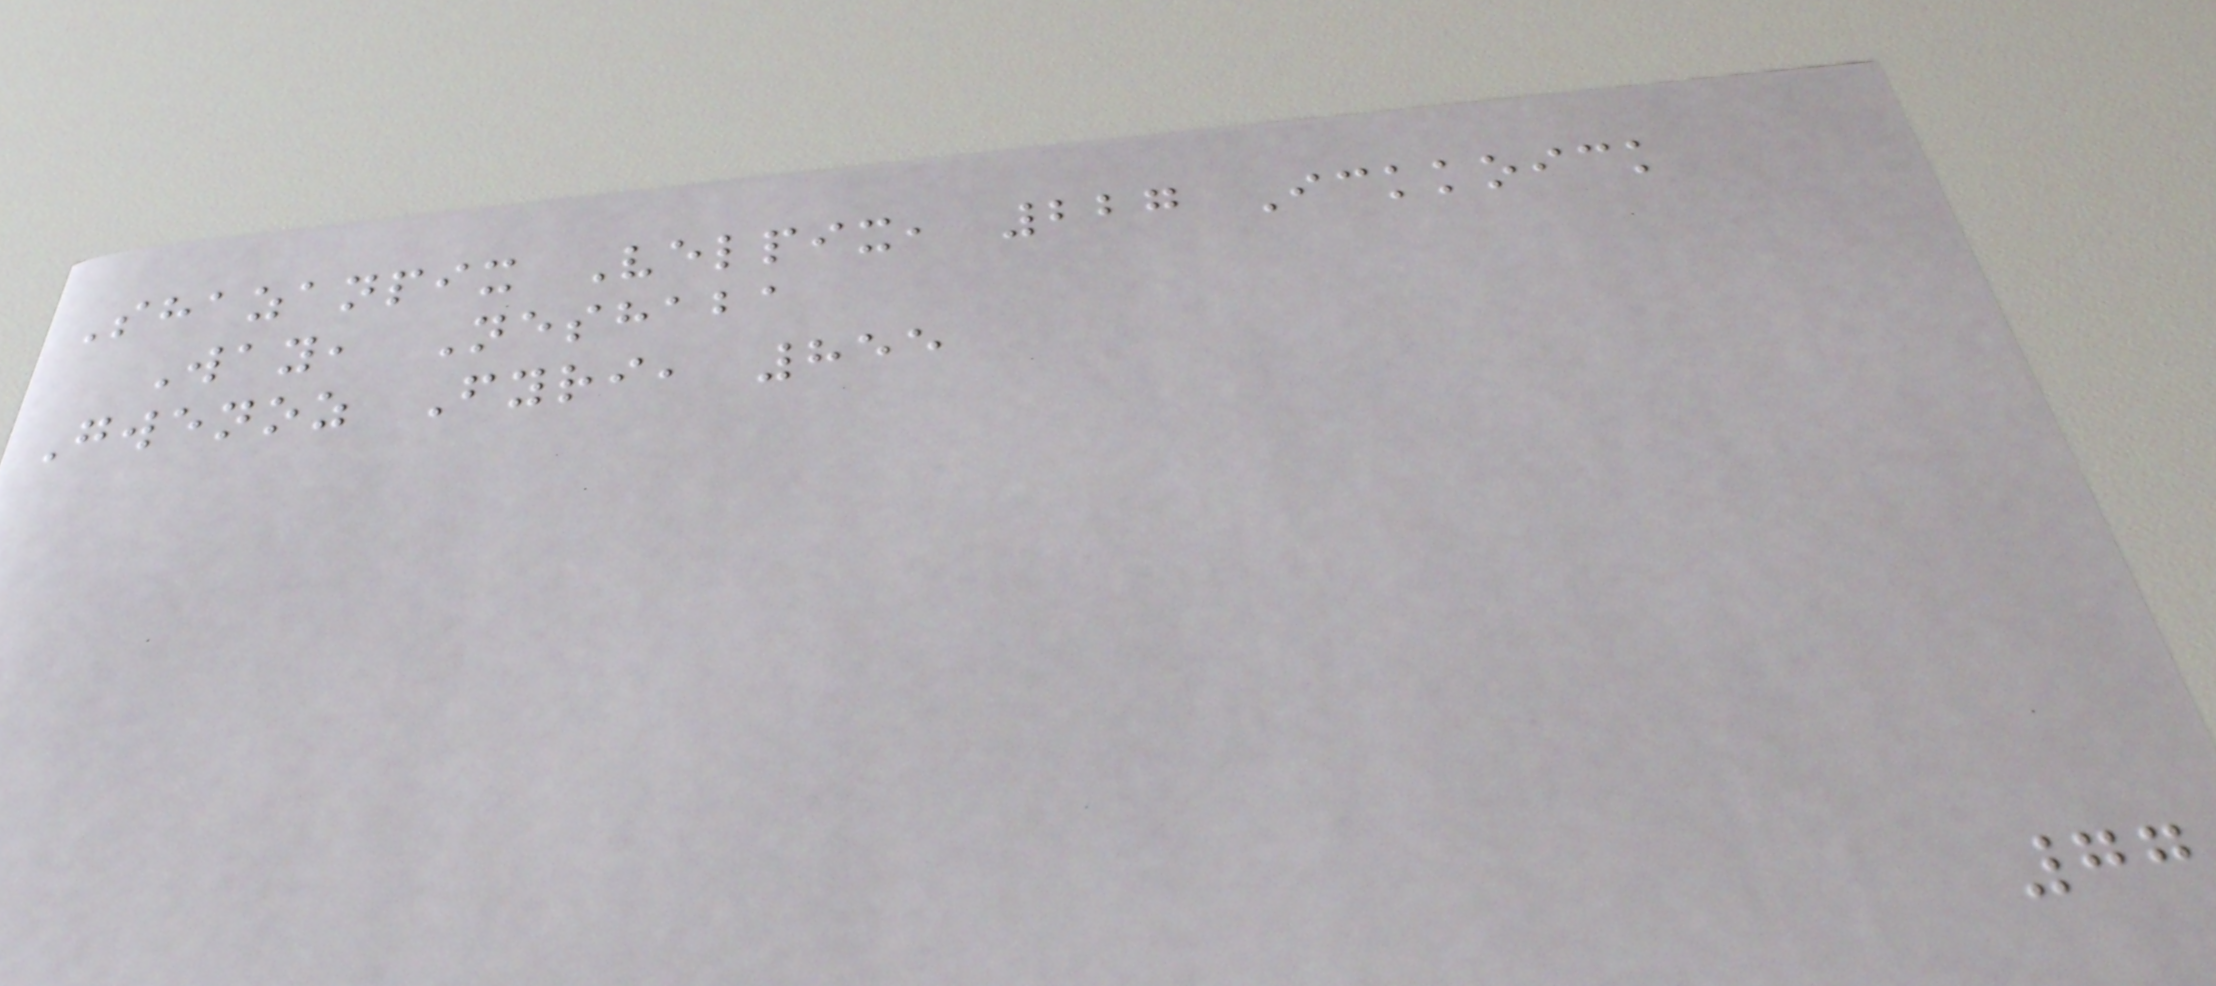Shazanpix Velpix, 227 Ickkoick
Way, Neshaba
Gwenoz Fyri, 855
77
